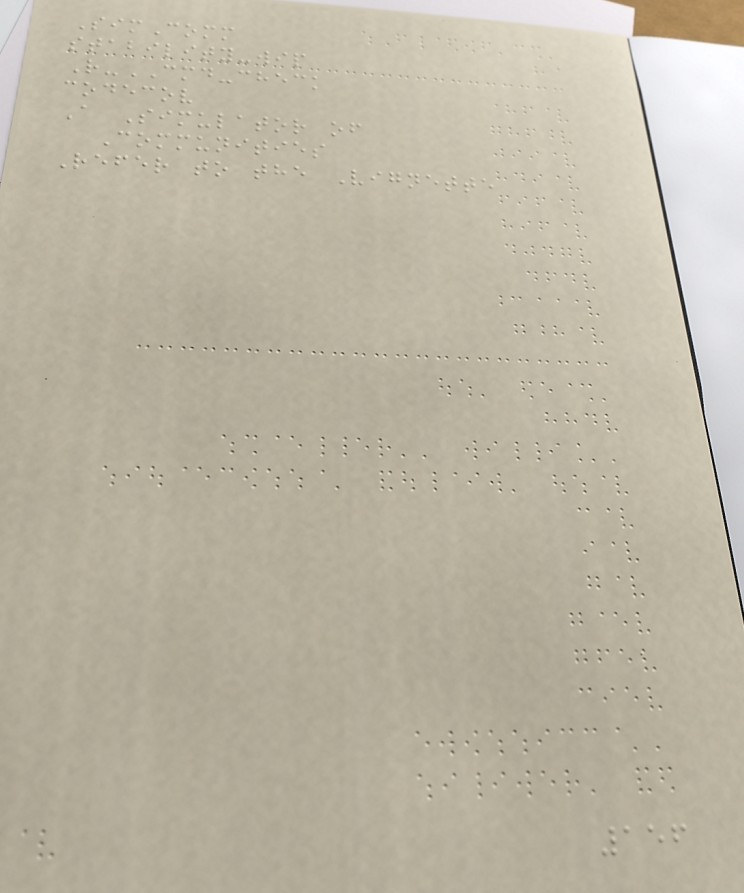SimComm
stability-wip
R-CMD-check
codecov
A Simulator of
Communities
Refer to the Vignette
156
